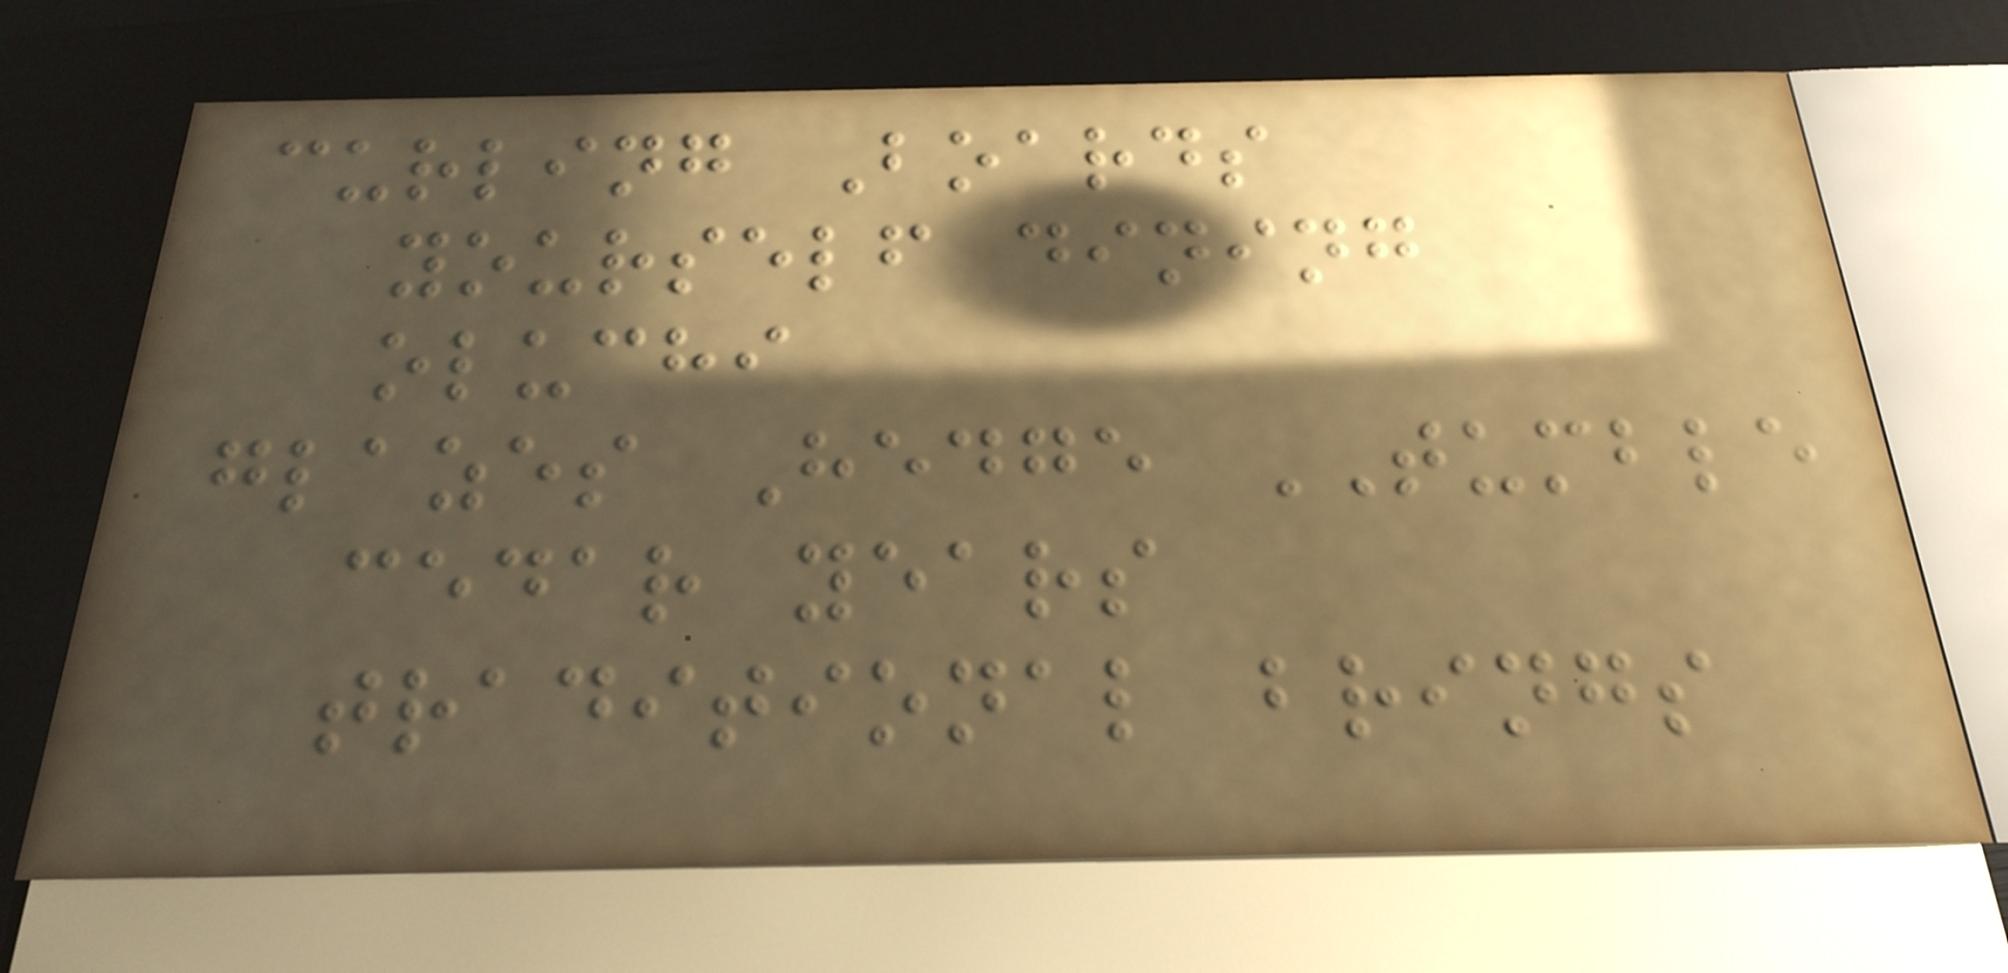curling Boards
yourself dining
oluchi
glazes Hedge TUMBLE
cedar years
traditional brings
